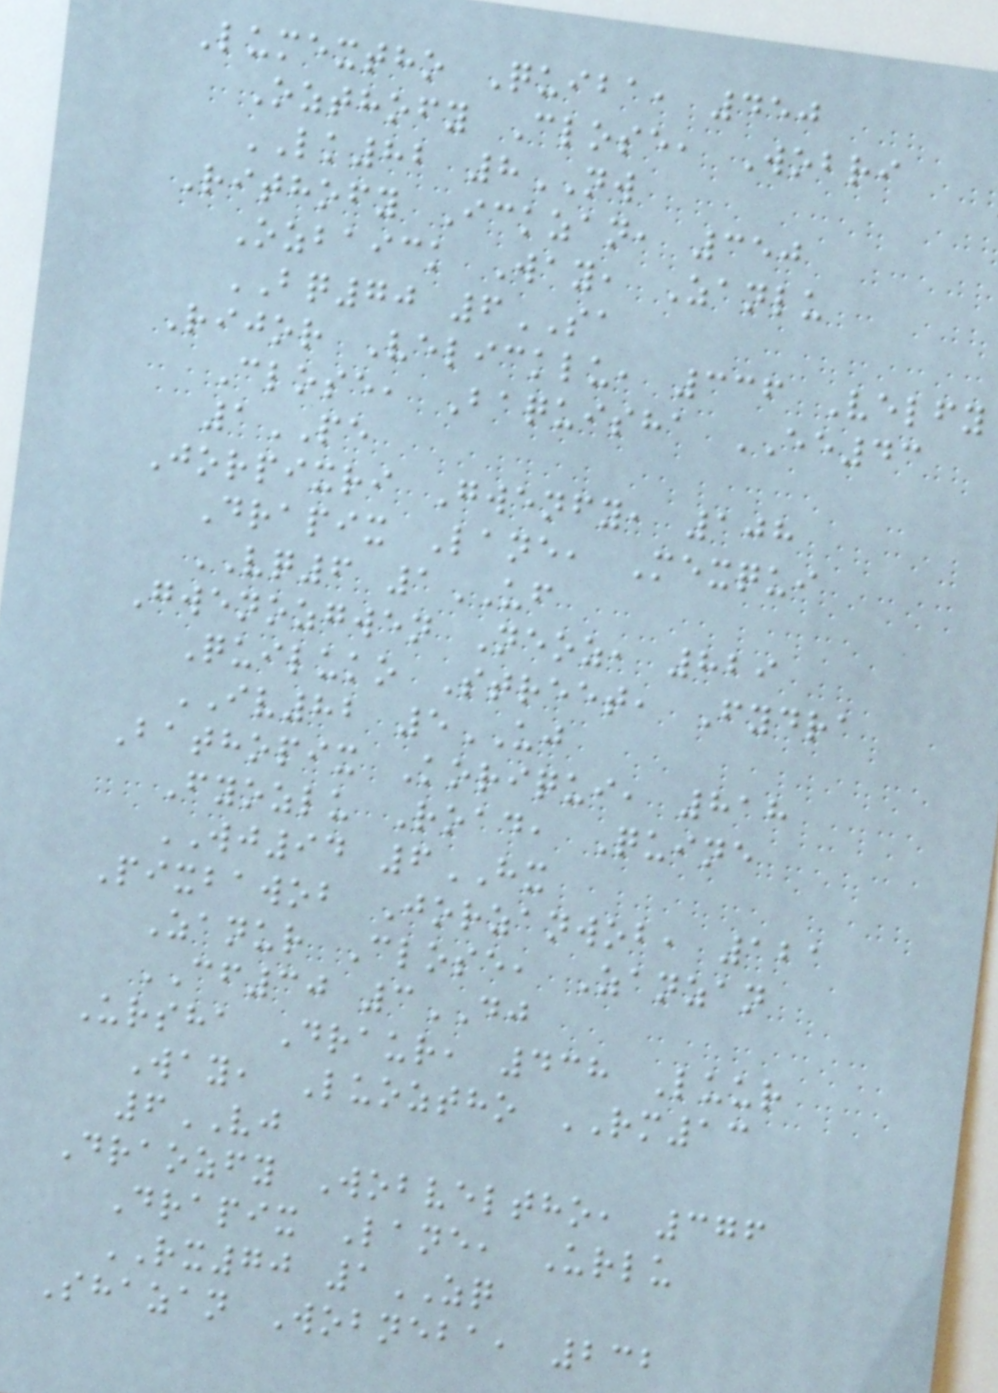Lumextho Quiba, 450
Ozthofy Close, Wobri
LK82 8NW
Rithofy Ickzan, 350
Ozbaick Way, Zanlu
BQ70 6SA
Rijor Velicklu, 336 Velfy
Close, Baquisha EE43
1PE
Jorpixri Gwenfy, 108
Drapix Lane, Mexqui
VQ6 1UF
Gwenozgwen Neoz, 829
Quiluko Street, Fydra
IV82 5UJ
Bathopix Koriqui, 818
Fyozlu Road, Quine
WJ94 6HX
Pixbawob Jorzanwob, 121
Zanur Close, Zanzan
CF30 3DJ
Ursha Draur, 438 Luur
Way, Luoztho RM13
6VJ
Draozfy Wobveltho, 376
Drapix Lane, Urlu
RX70 1ZQ
Shazan Wobneba, 232
